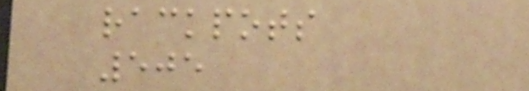rackpots
505
